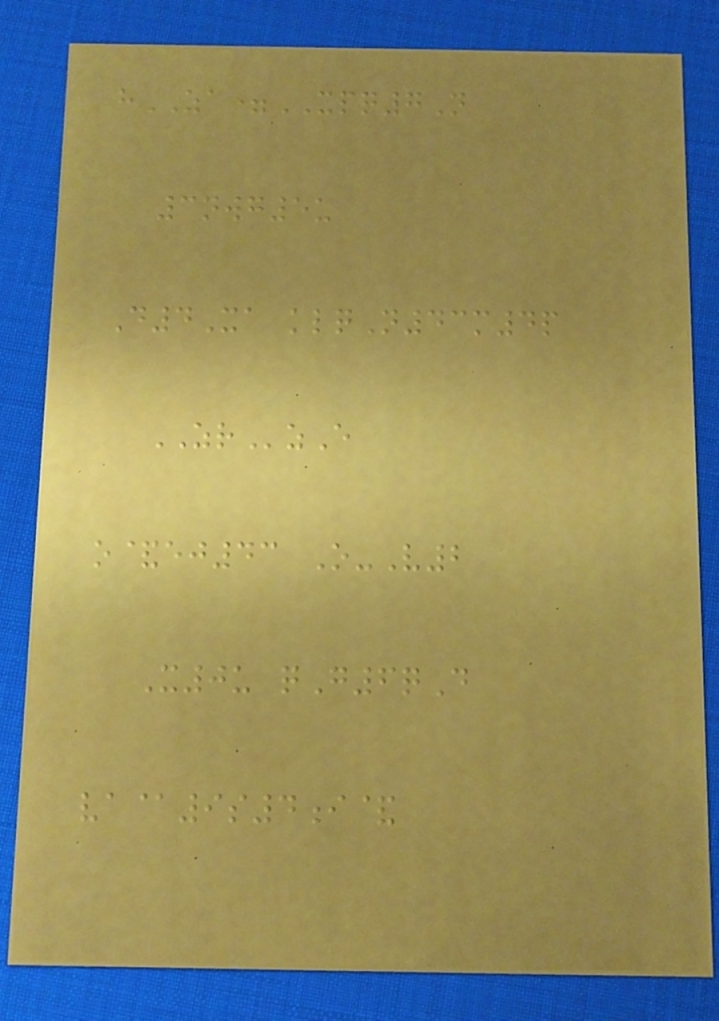hZA=XPQ7N
3nwg5u
D4Xa klqN43m4p
ZRzE
o&ej43 O-V2
X0u qG6qD
va@9s4i&
